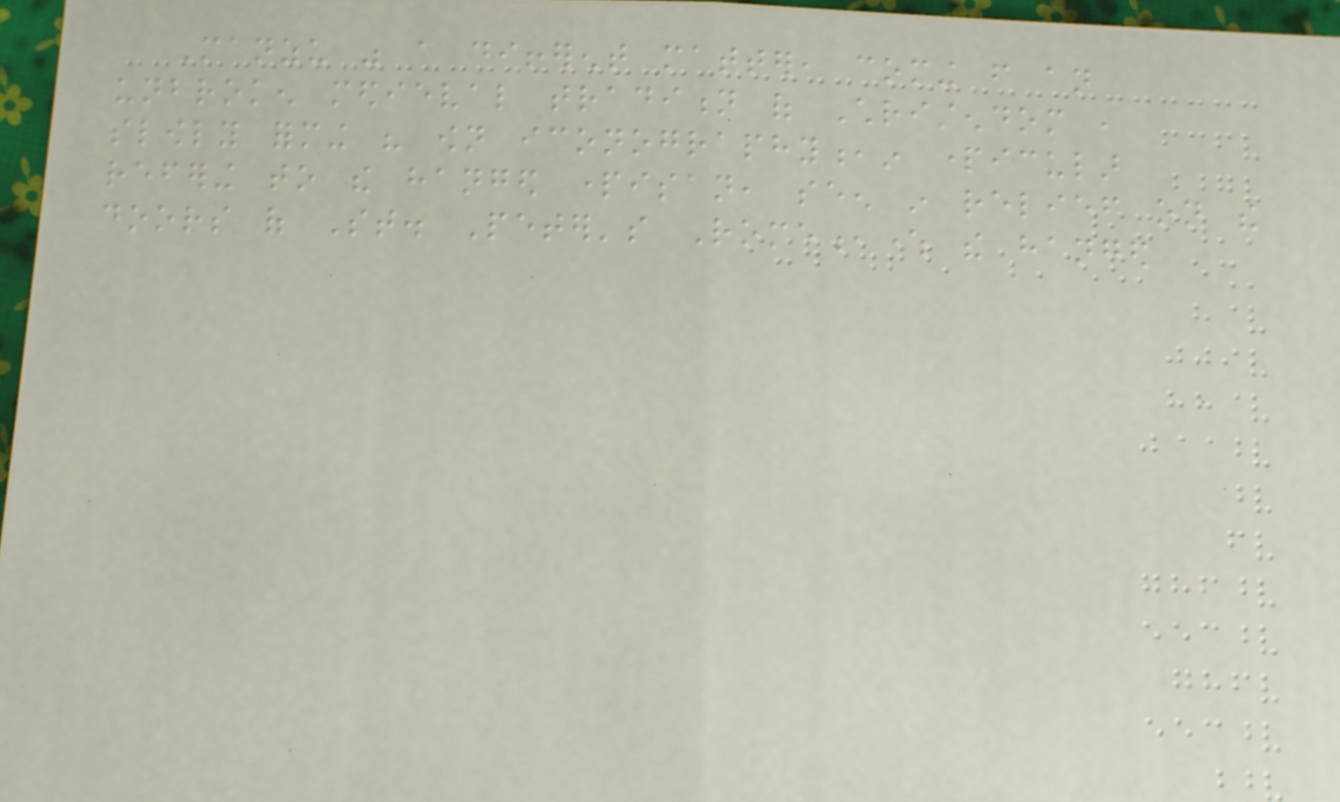Manzu was a different matter, coming from an
unbroken medieval tradition of Christendom ,
slowly forming his own iconography,in particular
refering to the hanged partisan, seen in relief on the
doors of St. Peter's Rome,where the hanged
